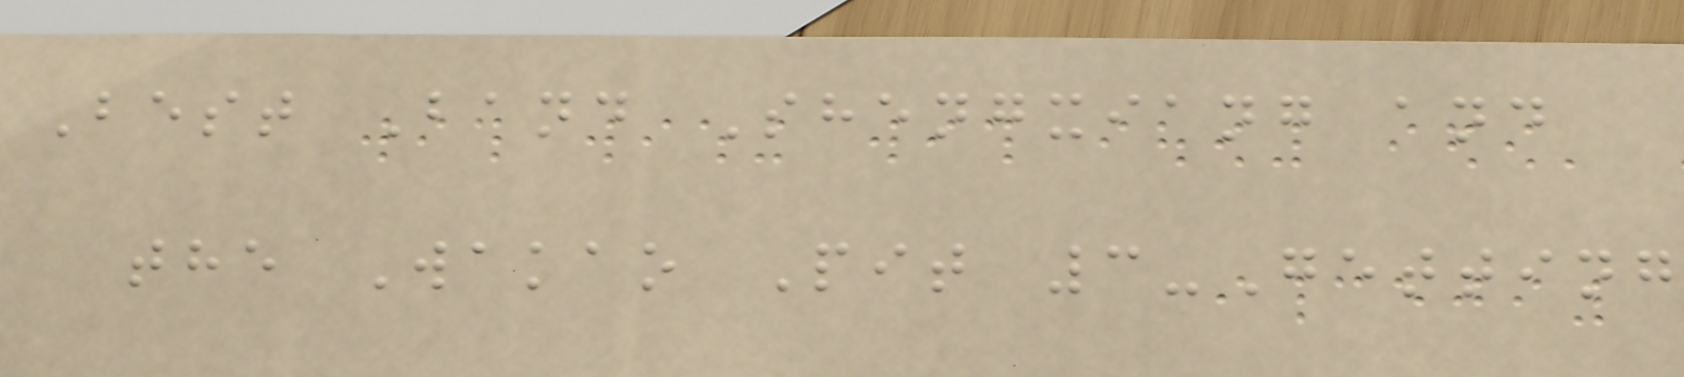Best Band Shengxiang and
the Wakao Pit 3-Getting
